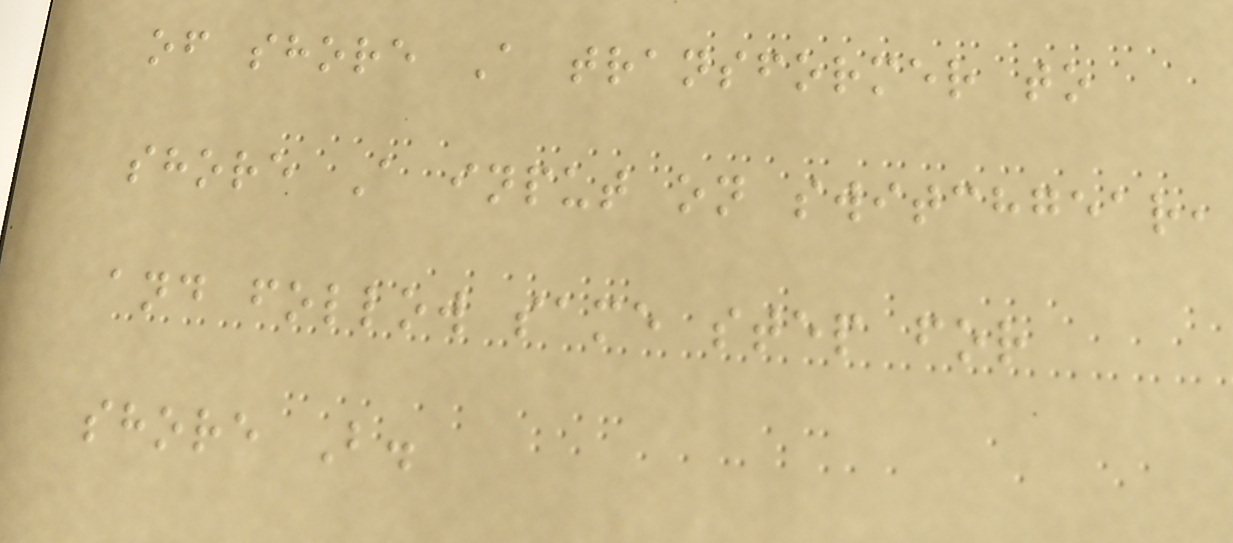of shore A transformer to
shore A input on switchgear,
and follow same step for
shore B.
